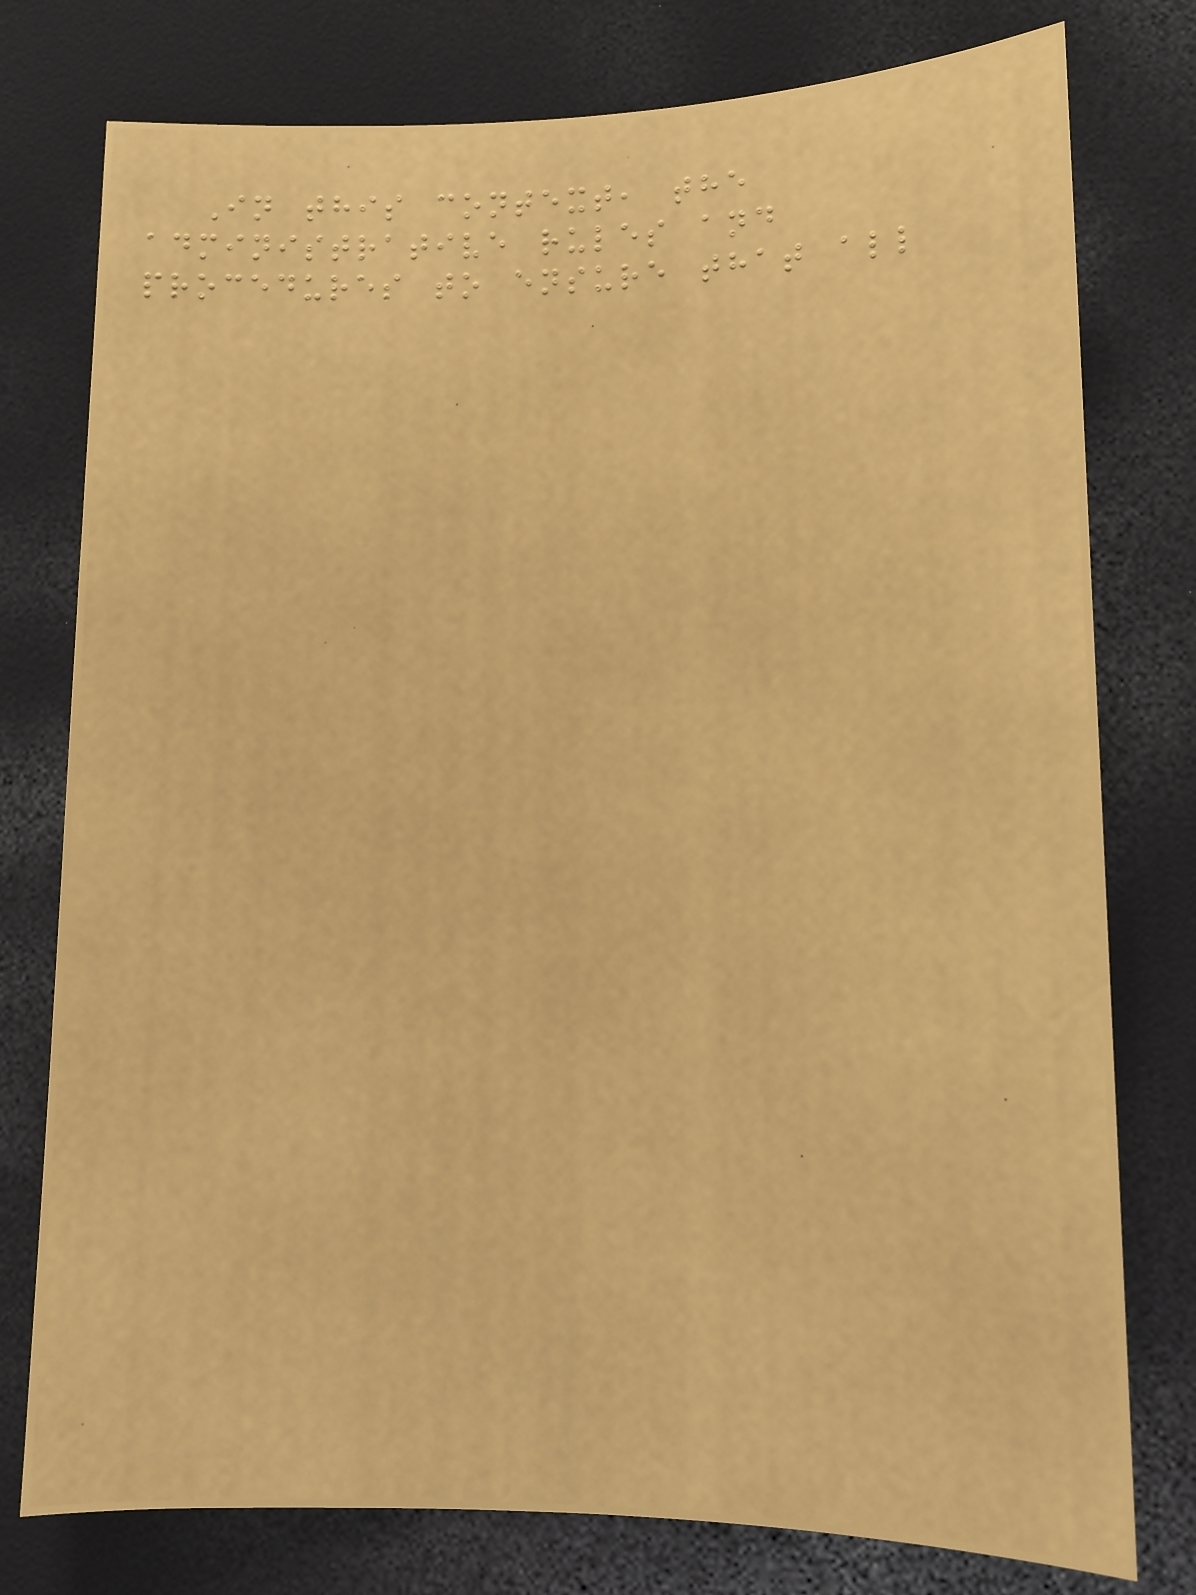In this context, the
administrative rules and
procedures to ensure that all
